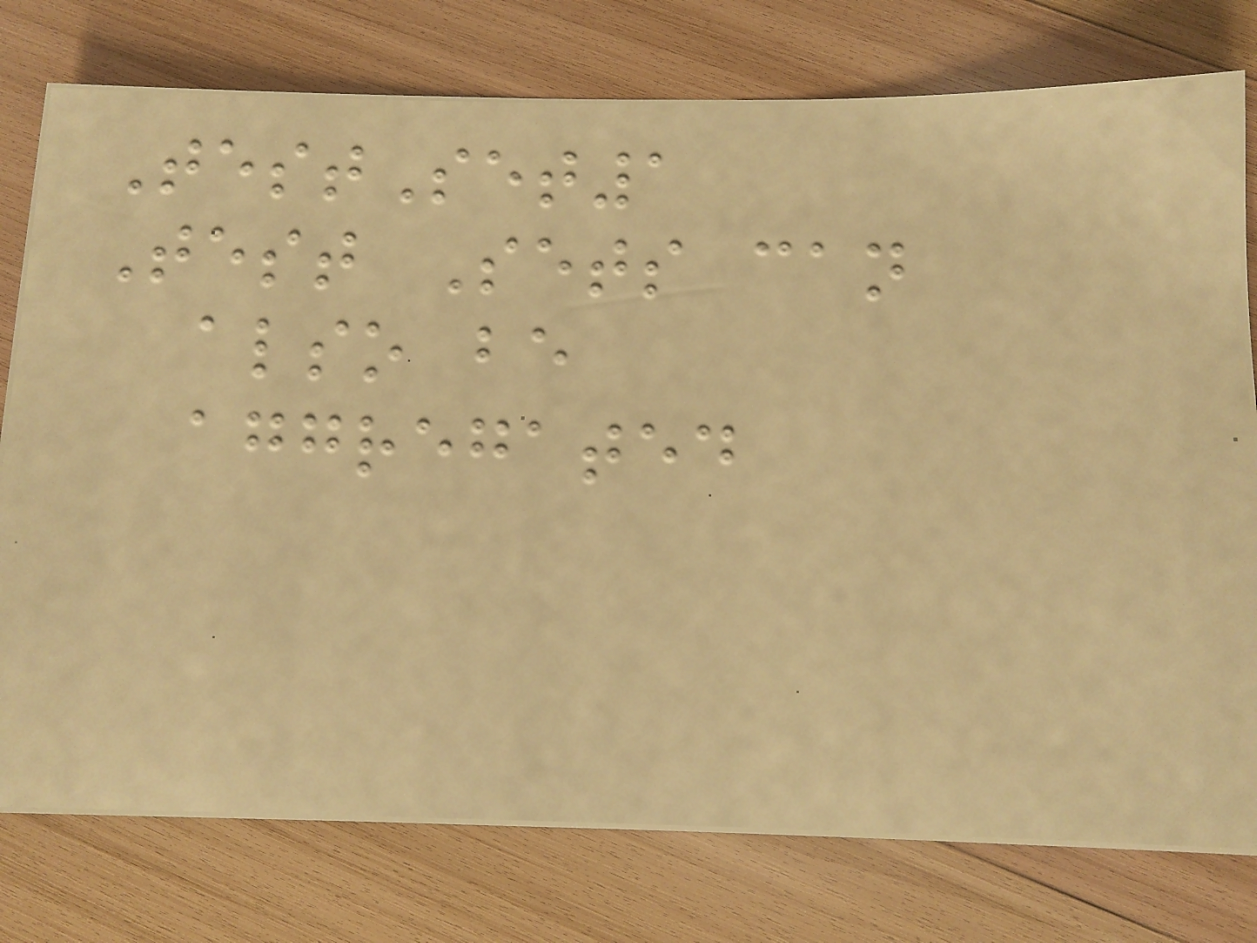TestSet1
Test Sets can
also be
aggregated
